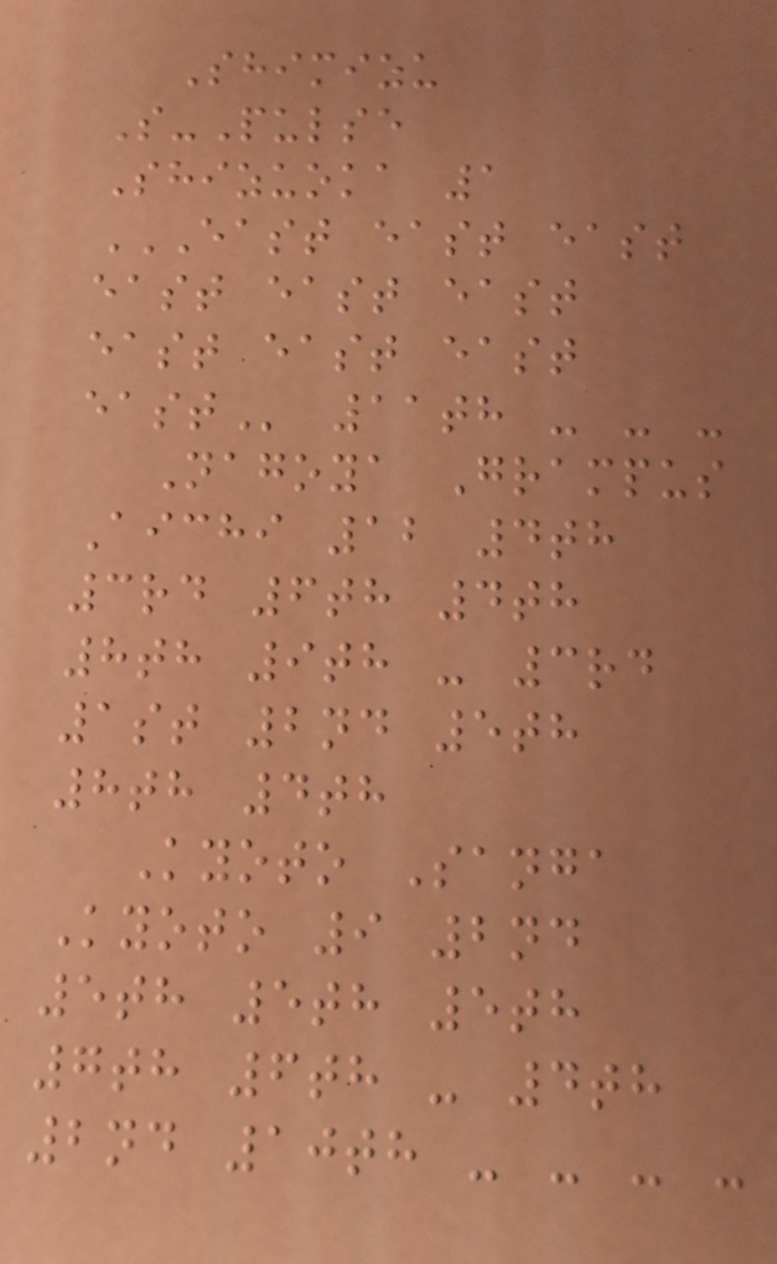Shimizu
S-Pulse
Shizuoka 1
EAST EAST EAST
EAST EAST EAST
EAST EAST EAST
EAST 11th - - -
Nagoya Grampus
Aichi 12 4th
3rd 6th 4th
8th 9th - 3rd
1st 2nd 5th
8th 4th
Kyoto Sanga
Kyoto 9 2nd
5th 5th 5th
7th 6th - 4th
2nd 10th - - - -
